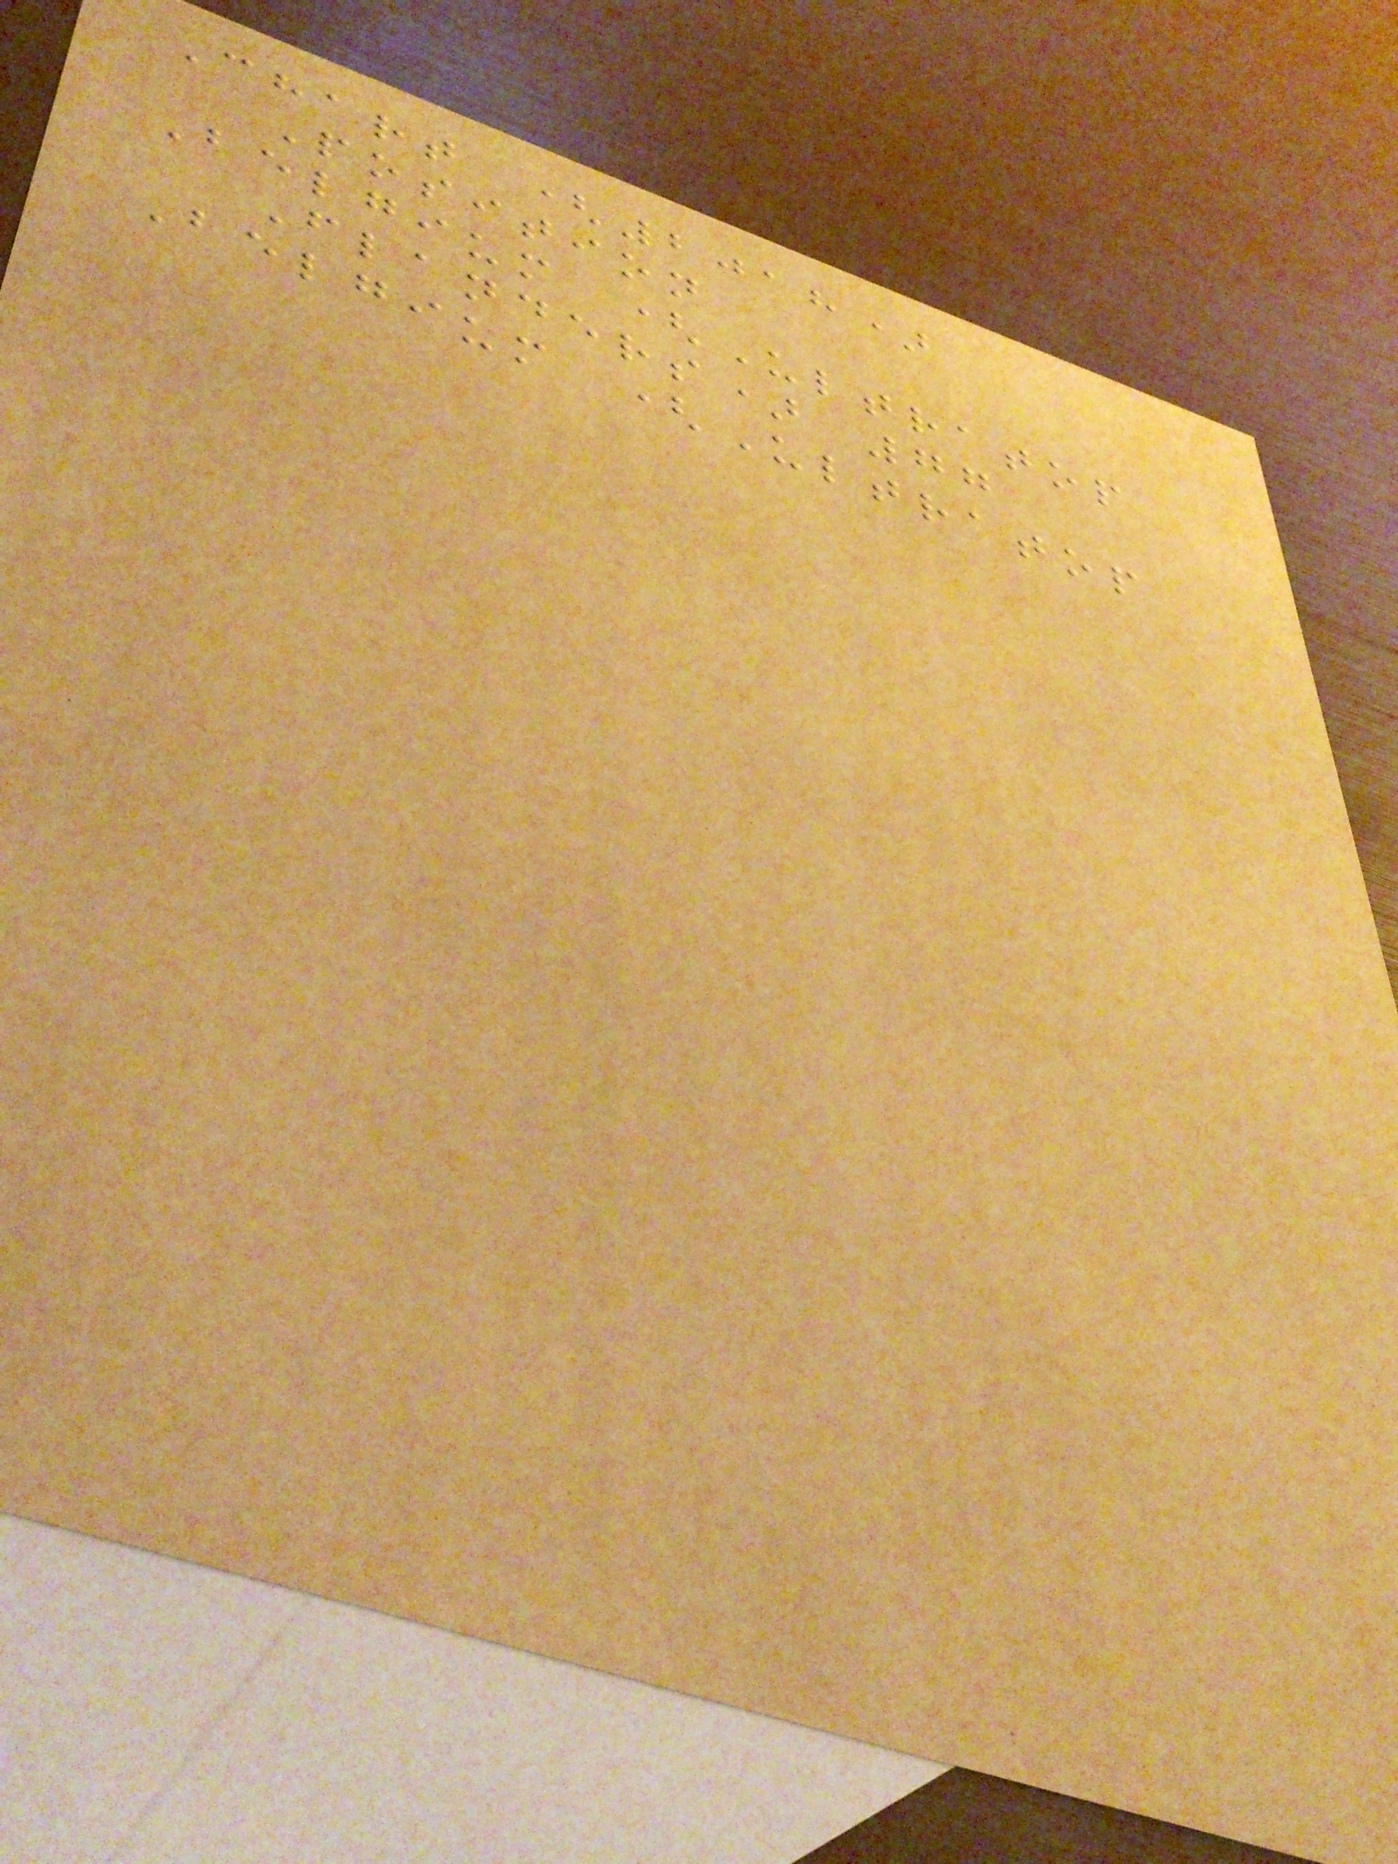Chart (2018)
Position
Belgium (Ultratop
Flanders) 77
Belgium (Ultratop
